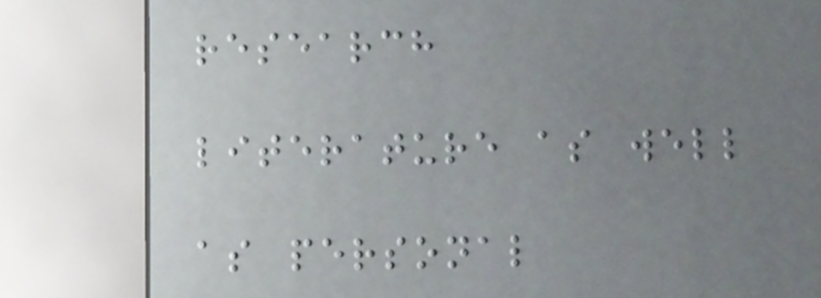research
literature as well
as personal
